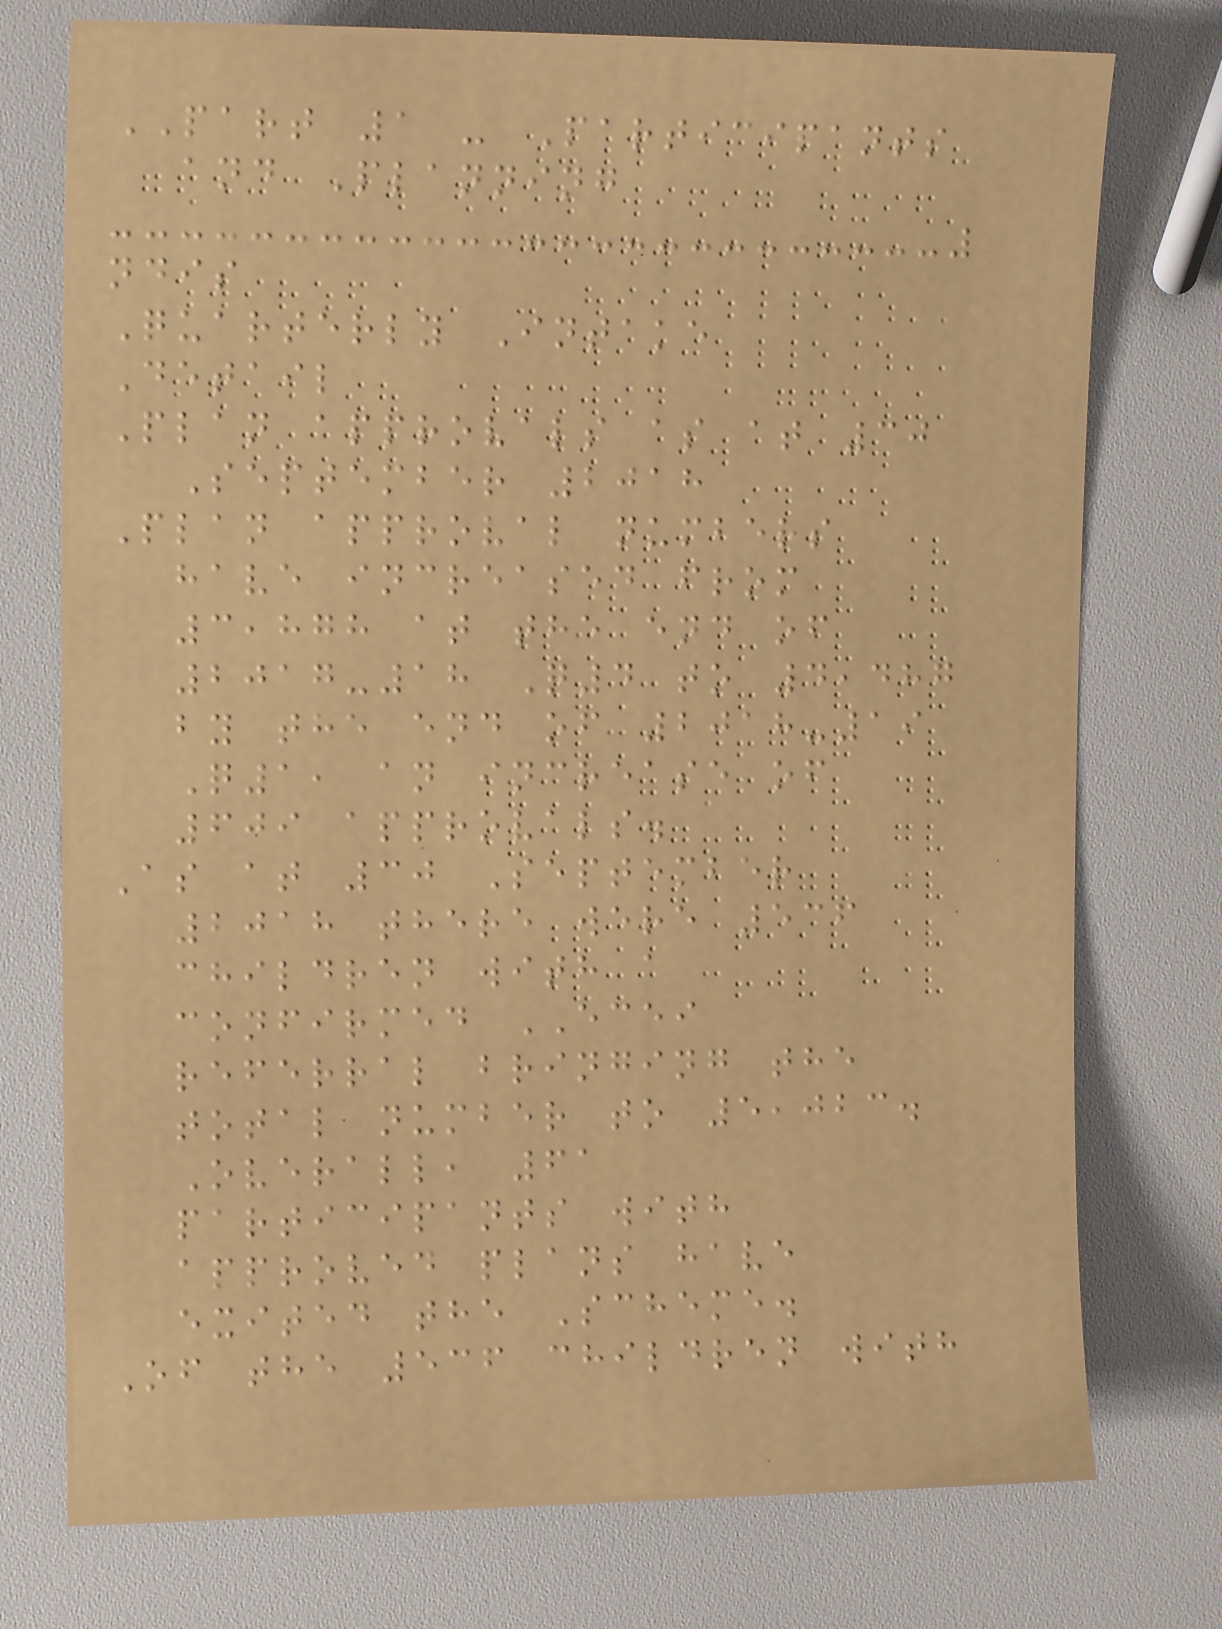PART 1 - Participants
and Planning
ndis
Quarterly Intake
Detail
Plan approvals as at 30
September 2018
Plan approval numbers
have increased from
3,878 at the end of
2017-18 Q4 to 4,487
by the end of 2018-19
Q1, an increase of
609 approvals.
As at 30 September
2018 there were 536
children with a
confirmed ECEI
referral bringing the
total number to 5,023.
Overall, 61
participants with
approved plans have
exited the Scheme.
Of the 536 children with
